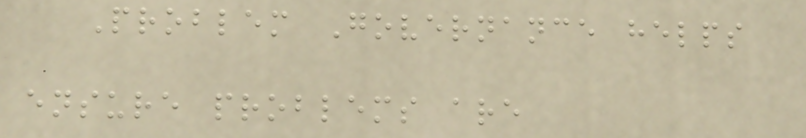Problem Governance helps
ensure problems are
